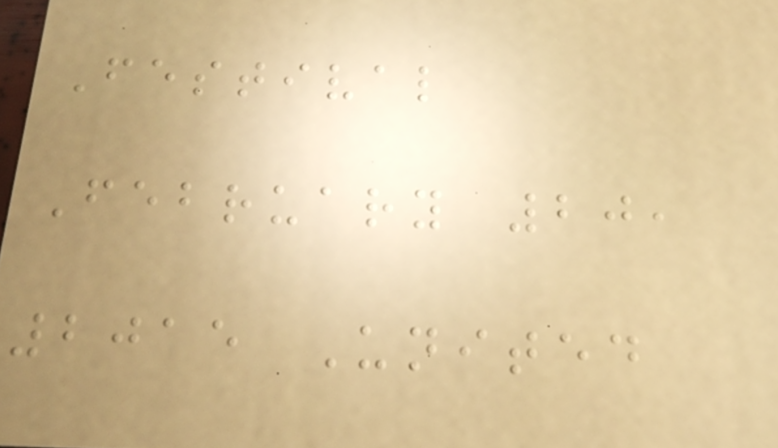Festival
February 20,
2015 United
